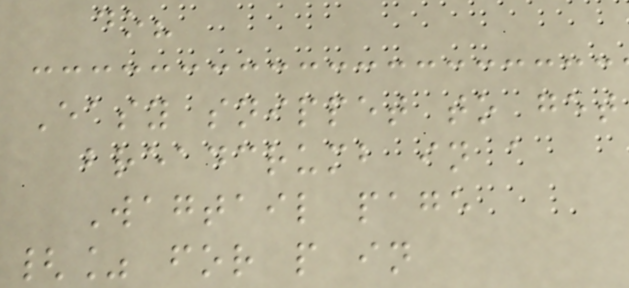do?
Easy snippet to get
breadcrumb in a
Wagtail page
{% for p in
